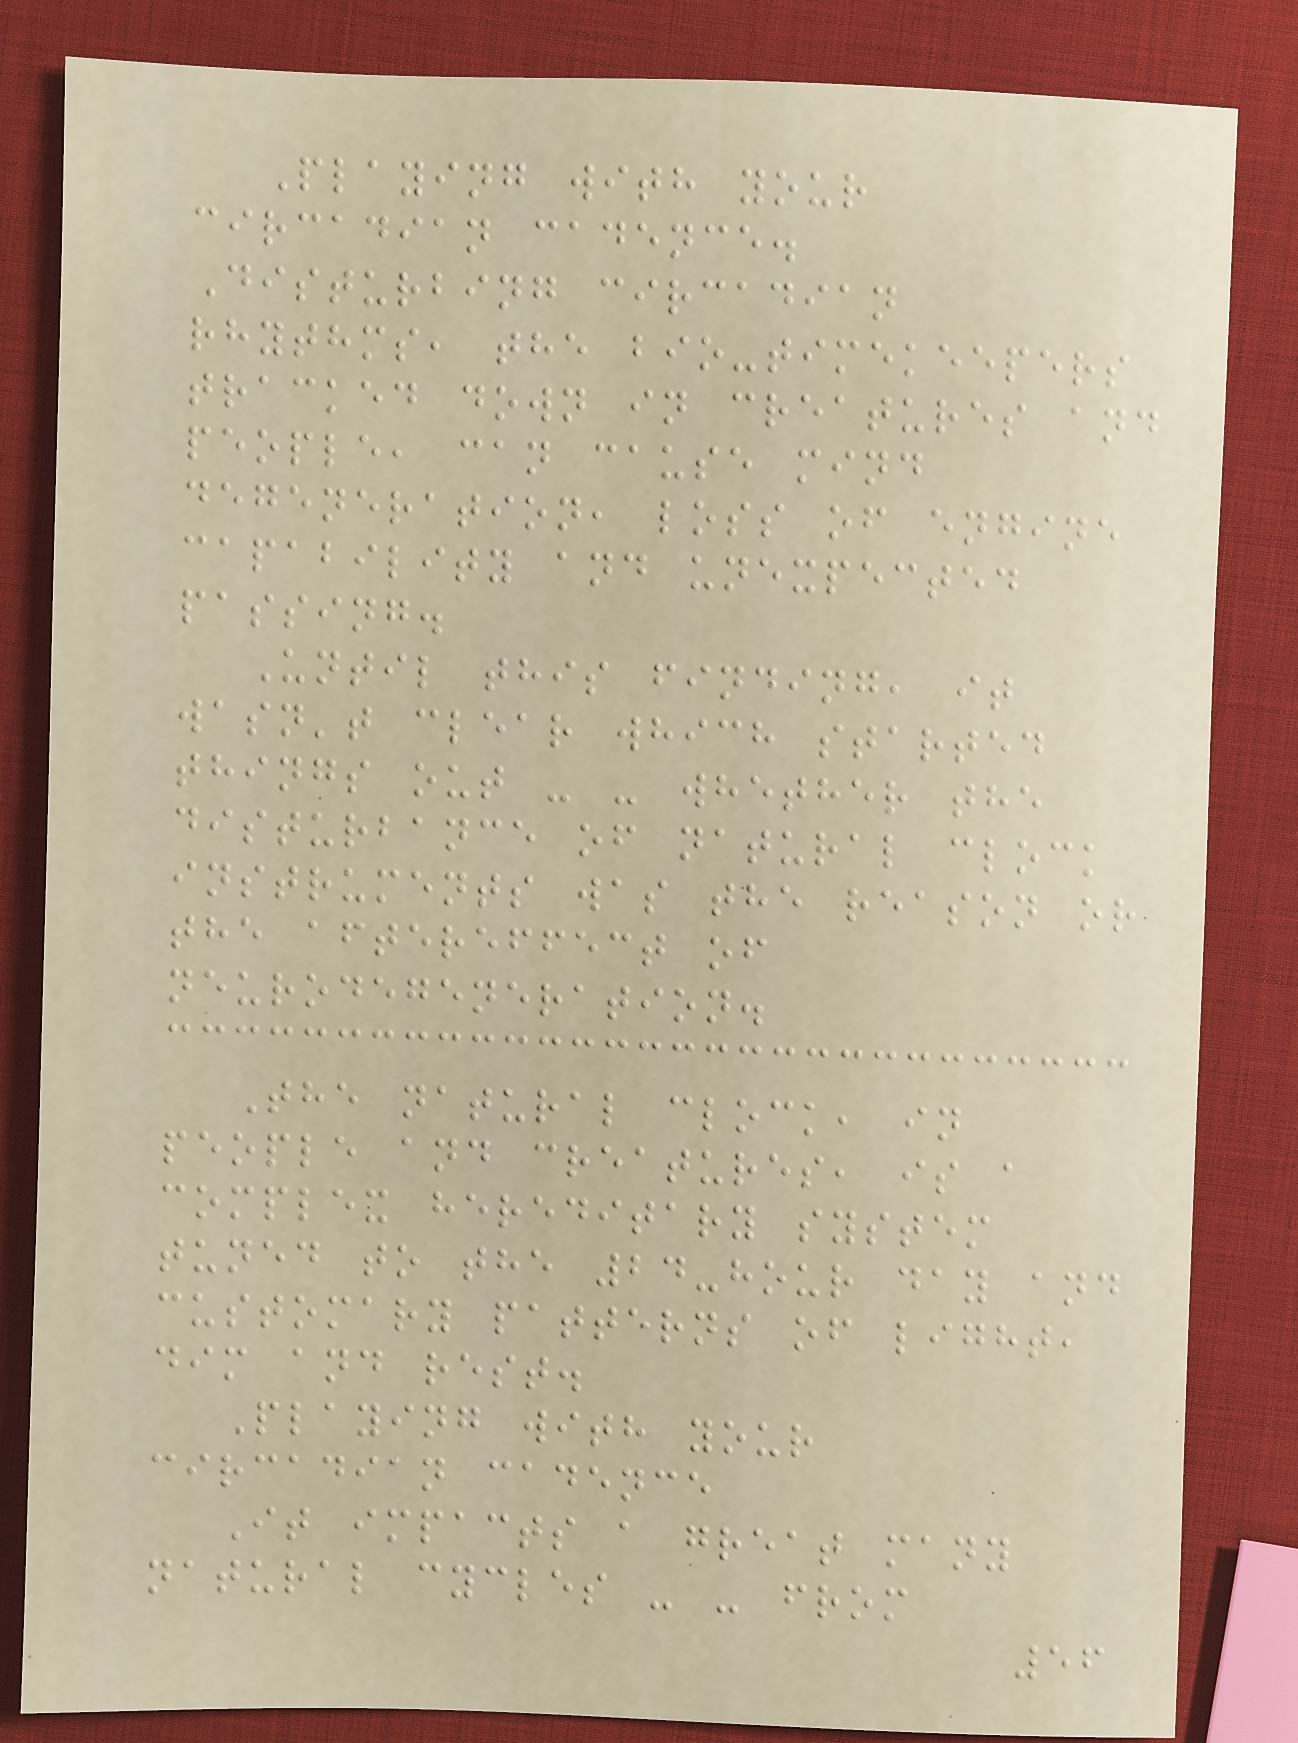Playing with your
circadian cadence.
Disturbing circadian
rhythms, the bio-timekeepers
tracked down in creatures and
people, can cause mind
degeneration, loss of engine
capability and unexpected
passing.
Until this finding, it
wasn't clear which started
things out - - whether the
disturbance of natural clock
instruments was the reason or
the aftereffect of
neurodegeneration.
The natural clock, in
people and creatures, is a
complex hereditary system
tuned to the 24-hour day and
customary patterns of light,
dim and rest.
Playing with your
circadian cadence
It impacts a great many
natural cycles - - from
56
